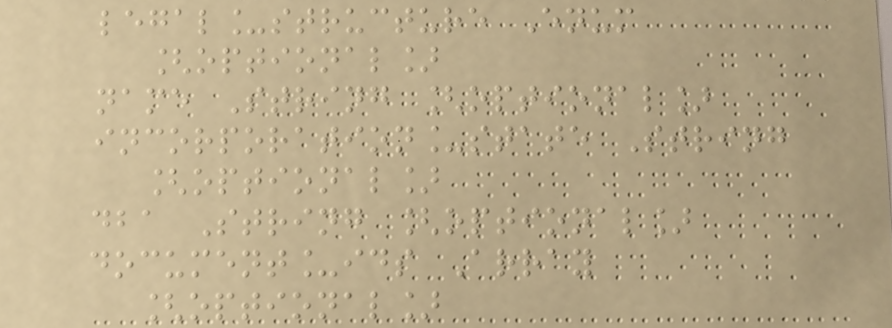legal_structure Enum
[optional]
name String [optional]
incorporation_state String
[optional]
dba String [optional]
document_ids Array
[optional]
